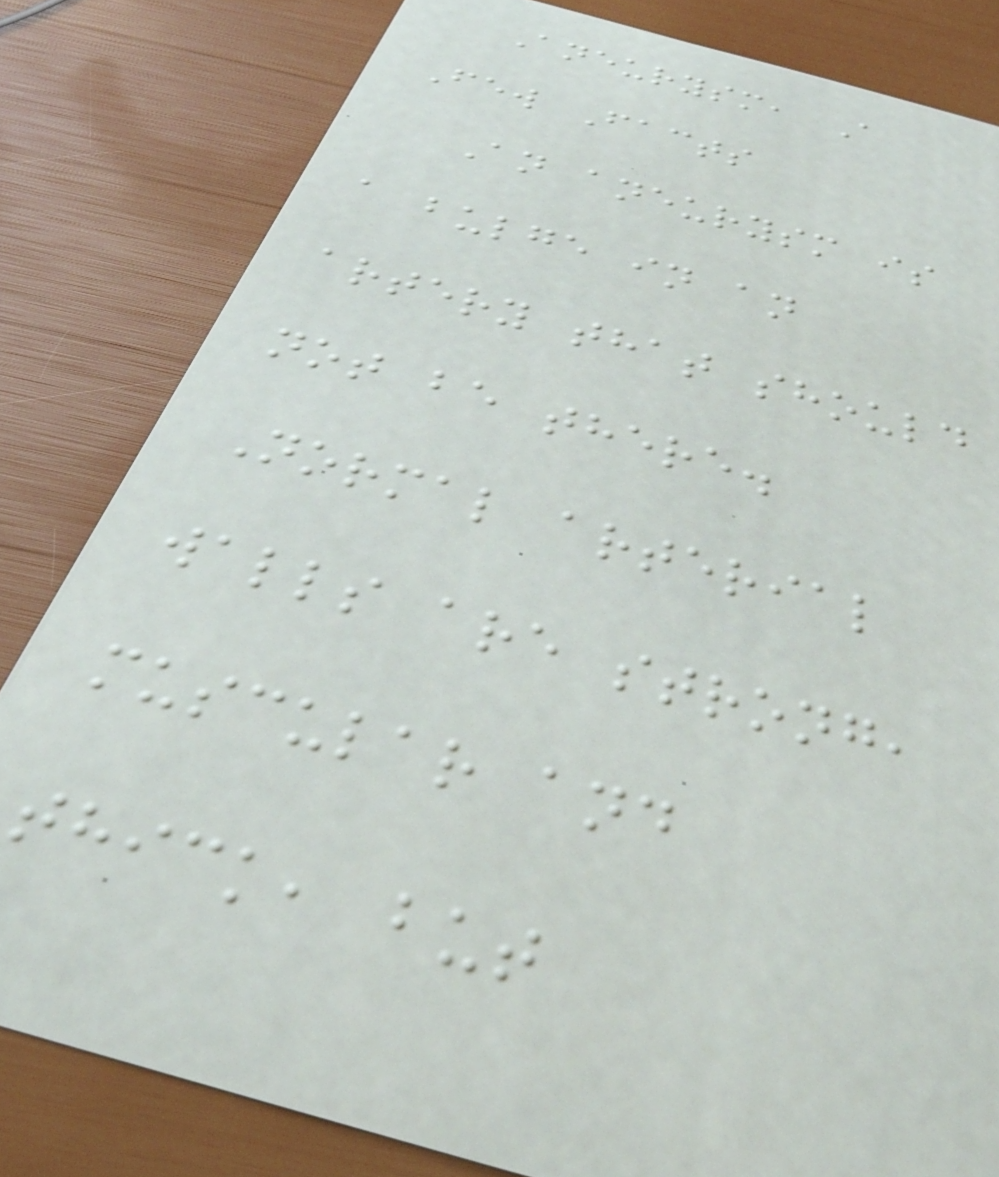Aneurysm, A
Few Facts
An aneurysm is
a bulge in an
artery that should
not be there.
Normal arterial
walls are strong,
muscular and
thick, but
